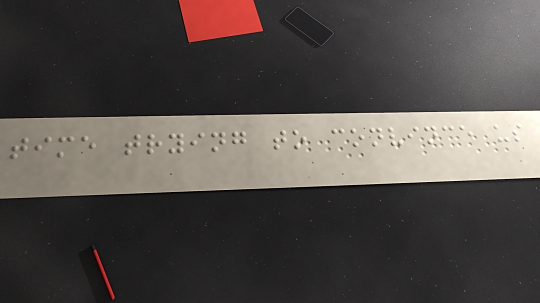time trying to convince us
